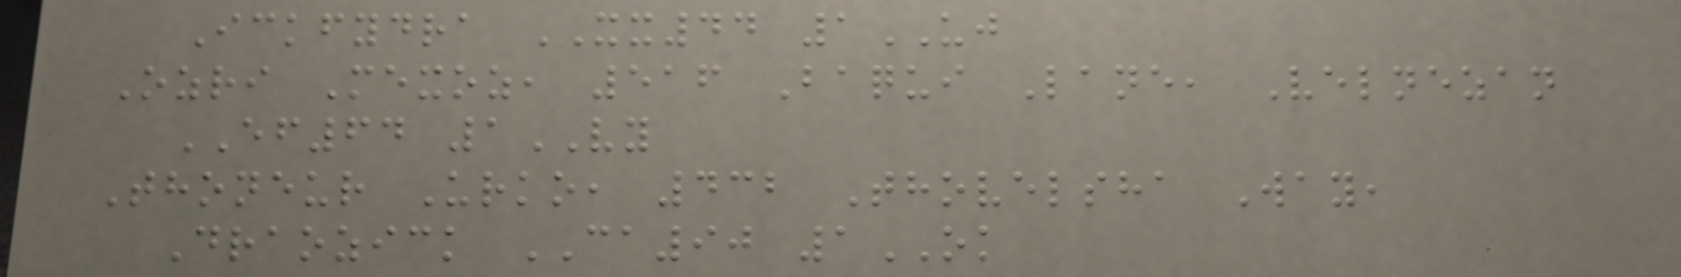Ickfydra XX44 1UJ
Ozri Mexoz, 516 Baqui Lane, Velnezan
EF64 1VY
Thoneur Urko, 432 Thovelsha Way,
Draozick CA90 1OK
